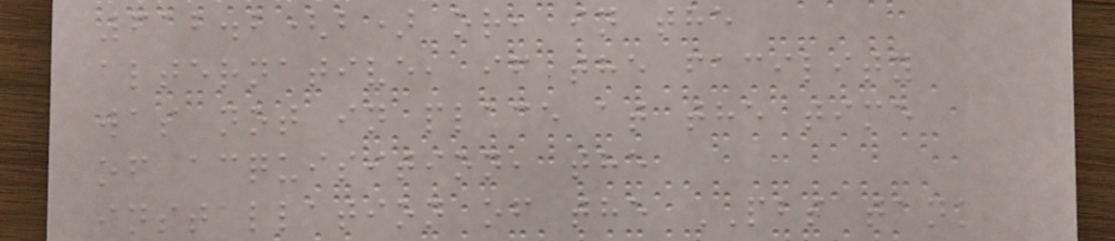612.2(b) or, in the
alternative, if the facility
was not in place at the time
of acquisition, the
installation of the PBS tank
